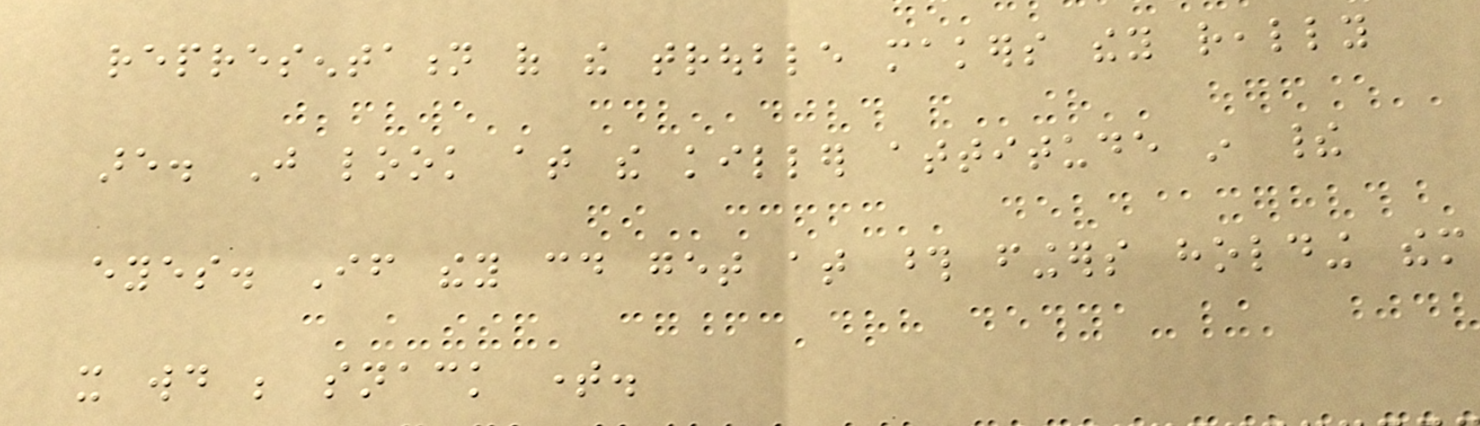representation of the trouble makers they really
are. Just look at the killer attitude in their
eyes. If they could get at those fingers holding them
it would be snack time.
